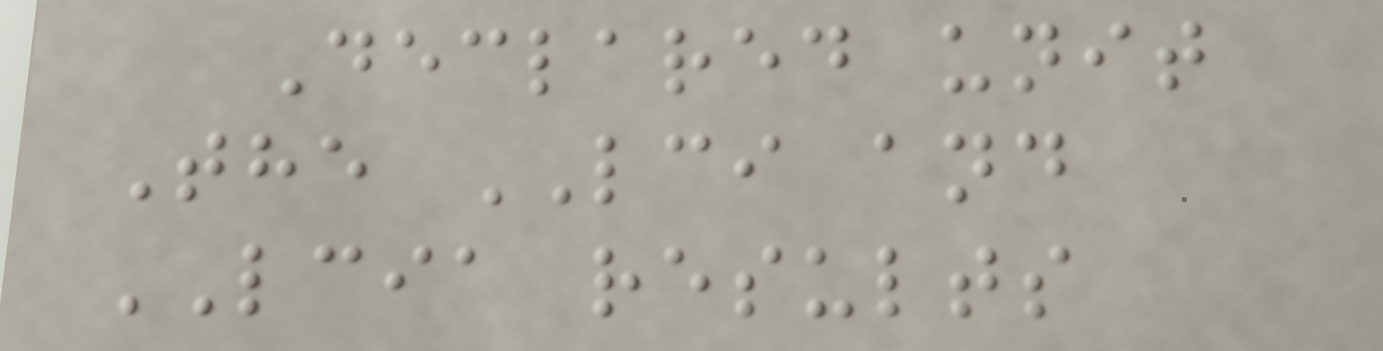Declared unit
The LCI and
LCIA results
